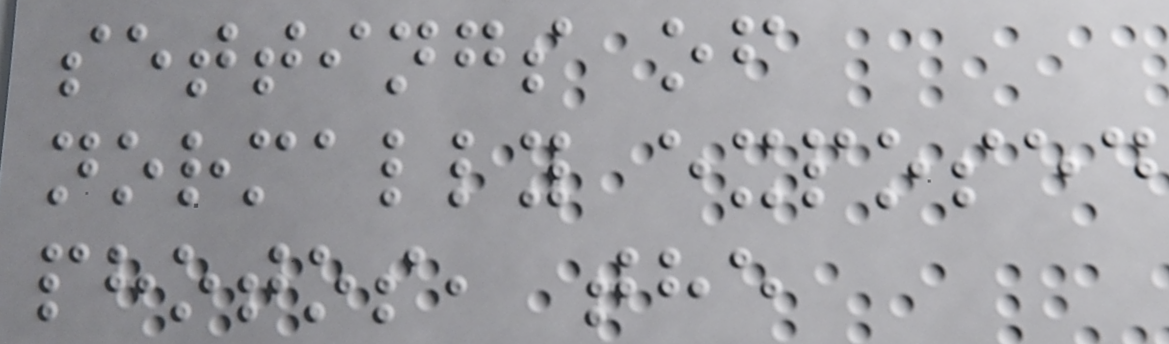settings of
normally exposed
photos, the
